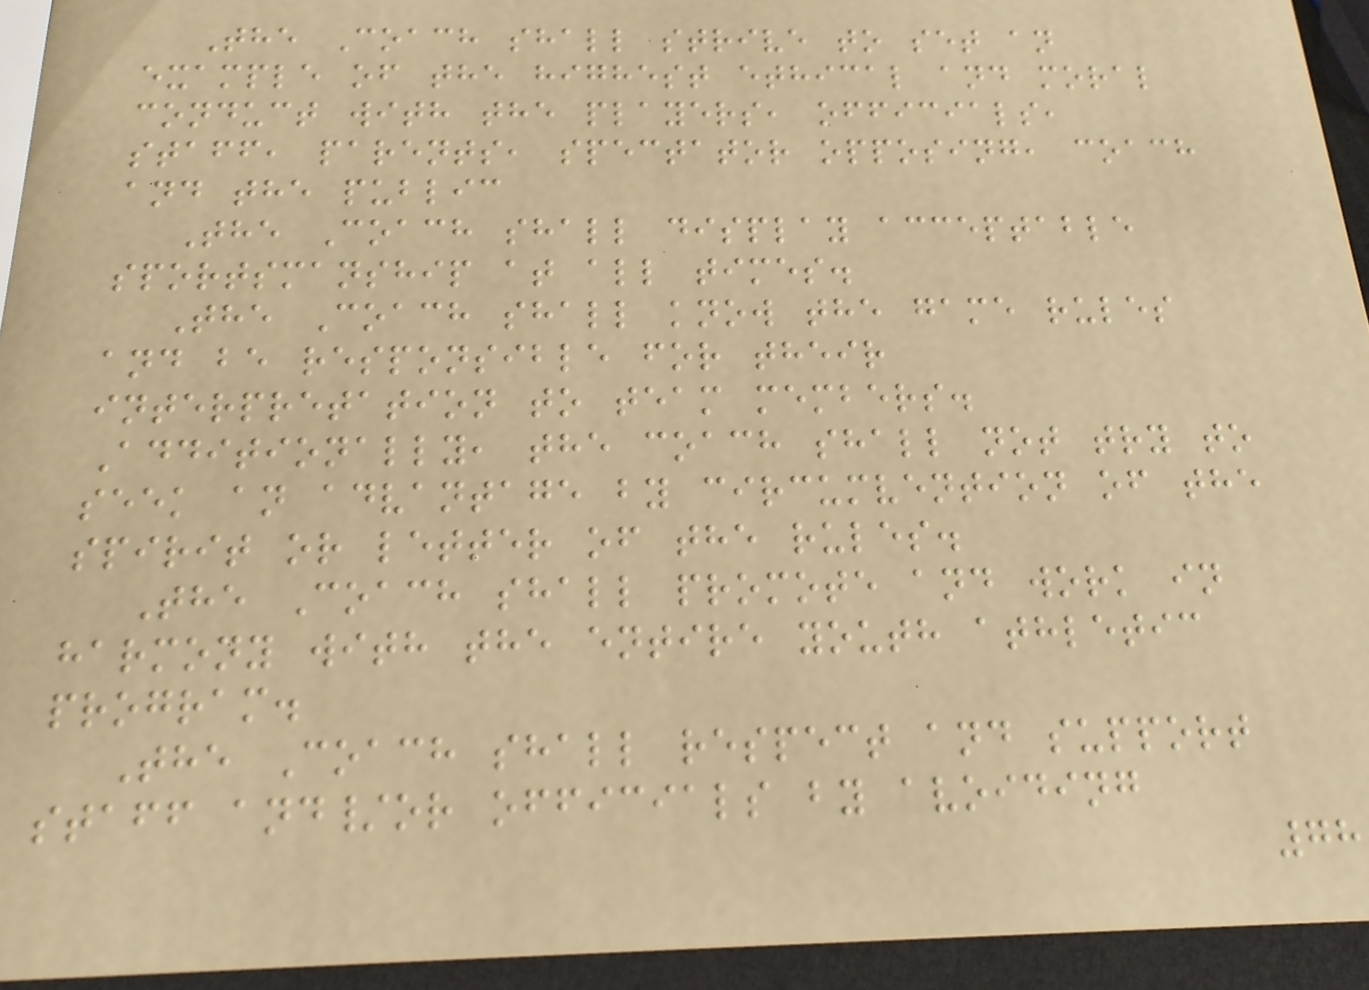The Coach shall strive to set an
example of the highest ethical and moral
conduct with the players, officials,
staff, parents, spectator opposing, coach
and the public
The Coach shall display acceptable
sportsmanship at all times.
The Coach shall know the game rules
and be responsible for their
interpretation to team members.
Additionally, the coach shall not try to
seek an advantage by circumvention of the
spirit or letter of the rules.
The Coach shall promote and work in
harmony with the entire youth athletic
program.
The Coach shall respect and support
staff and/or officials by avoiding
78
